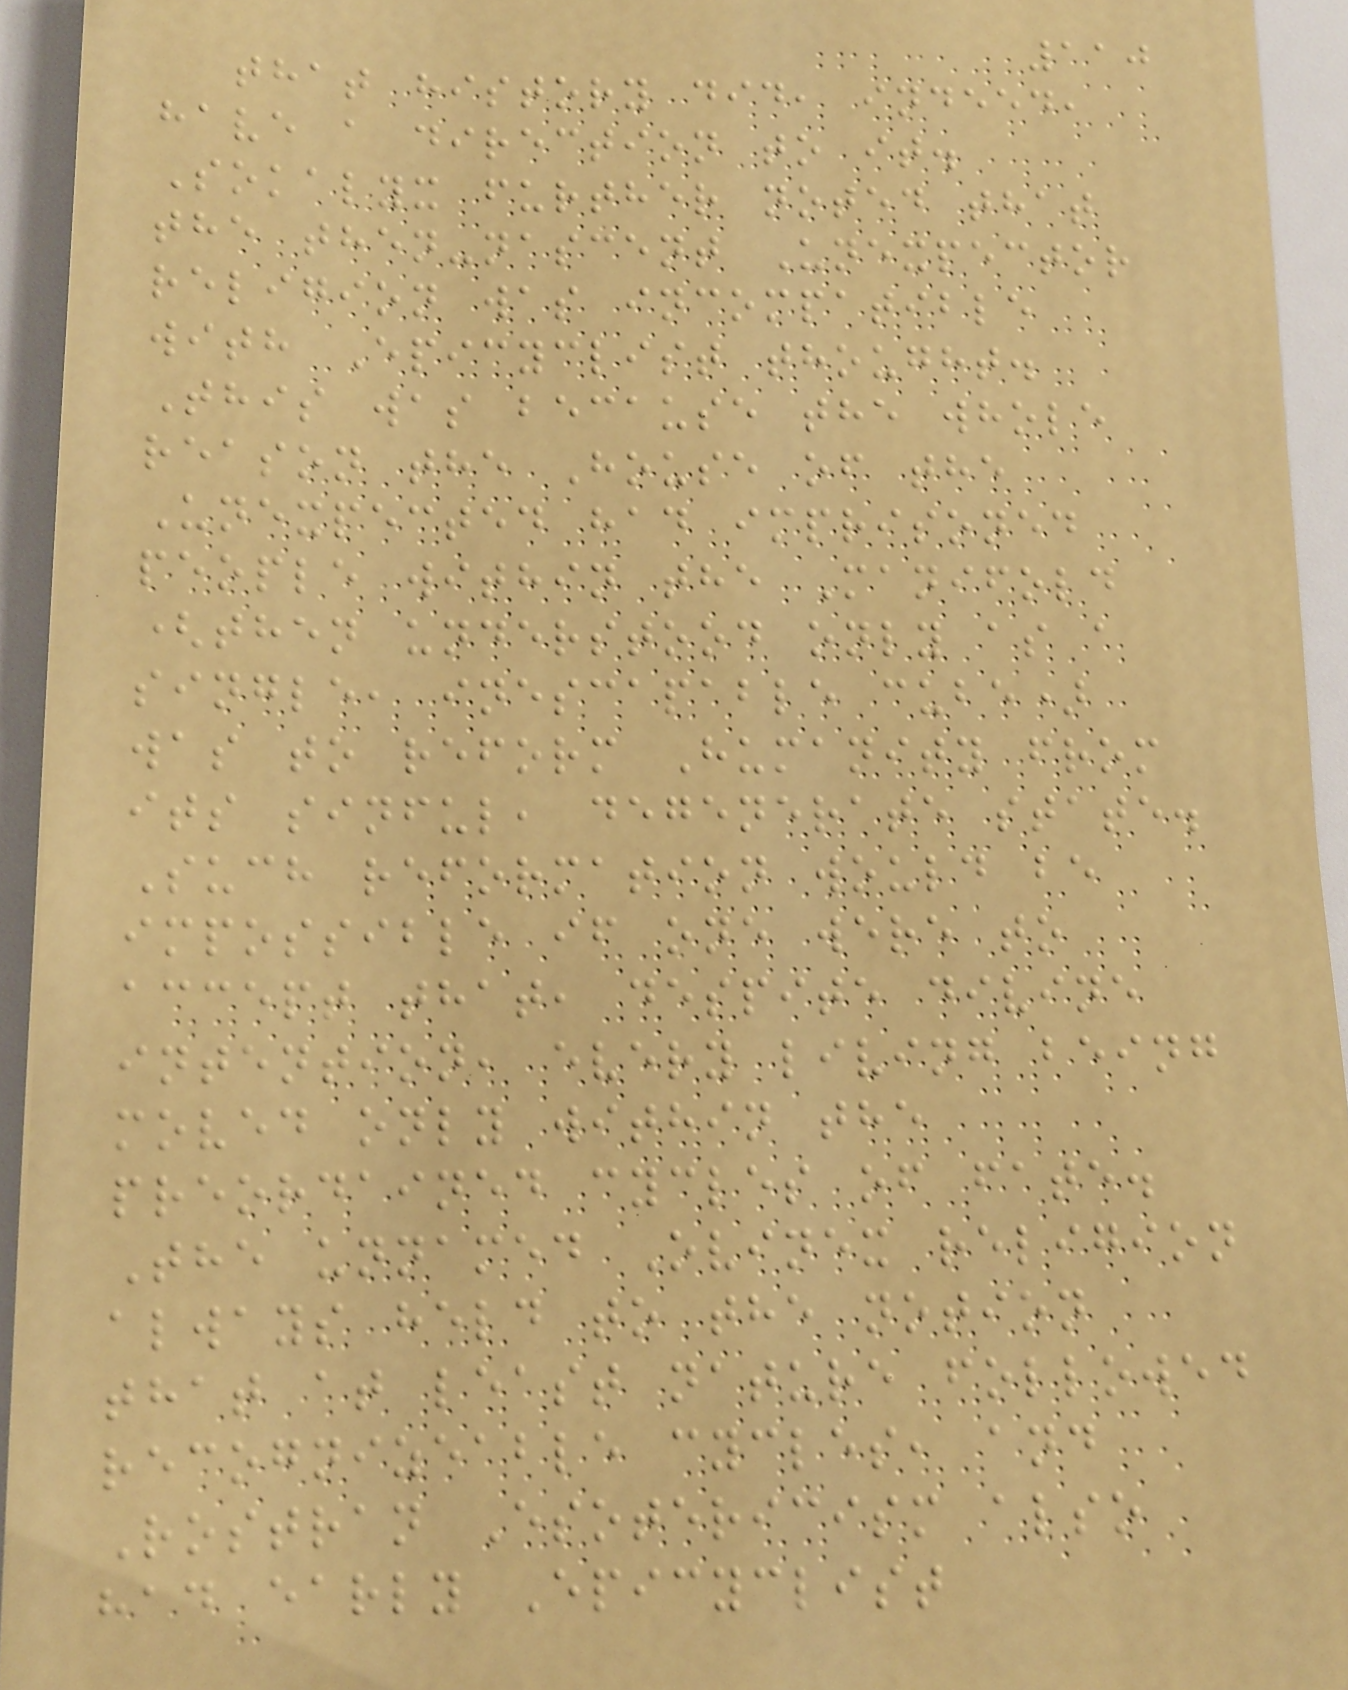110
that history did, indeed,
have a direction to it.
Sokalyx further noted that
the then-nascent Unexpector
religion was incompatible
with Epicyclist thought.
This was because the whole
reason the House of the
Unexpected had imprisoned
people within the Manifold
(then understood only as a
single, inescapable cube)
was to reform Humanity from
its sinful, degenerate state.
Such reformation would be
impossible if one were to
accept that, despite divine
intention, every living being
moved only within the
preordained cycles of fate.
The unnamed Ovinex religion
always held to the notion
that at least nature followed
recognizeable cycles, and
Rostran Esotericism also
had early Epicyclist
